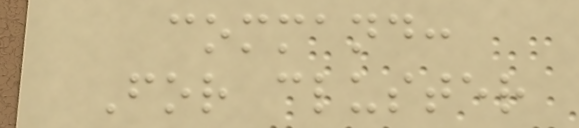command:
For cluster
